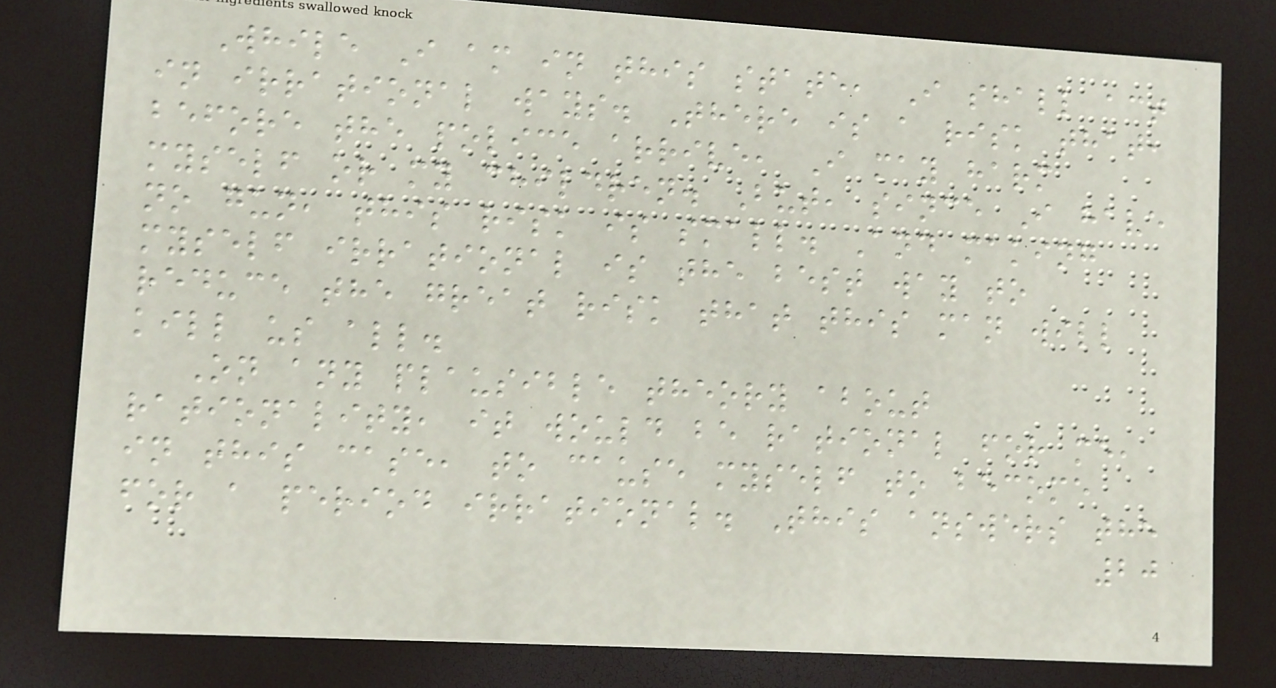While I am in this state, I shall act
in irrational ways. There is a risk that,
before the police arrive, I may harm
myself or my children. But, since I have
no gun, this risk is small. And making
myself irrational is the best way to
reduce the great risk that this man will
kill us all.
On any plausible theory about
rationality, it would be rational for me,
in this case, to cause myself to become
for a period irrational. This answers the
20
